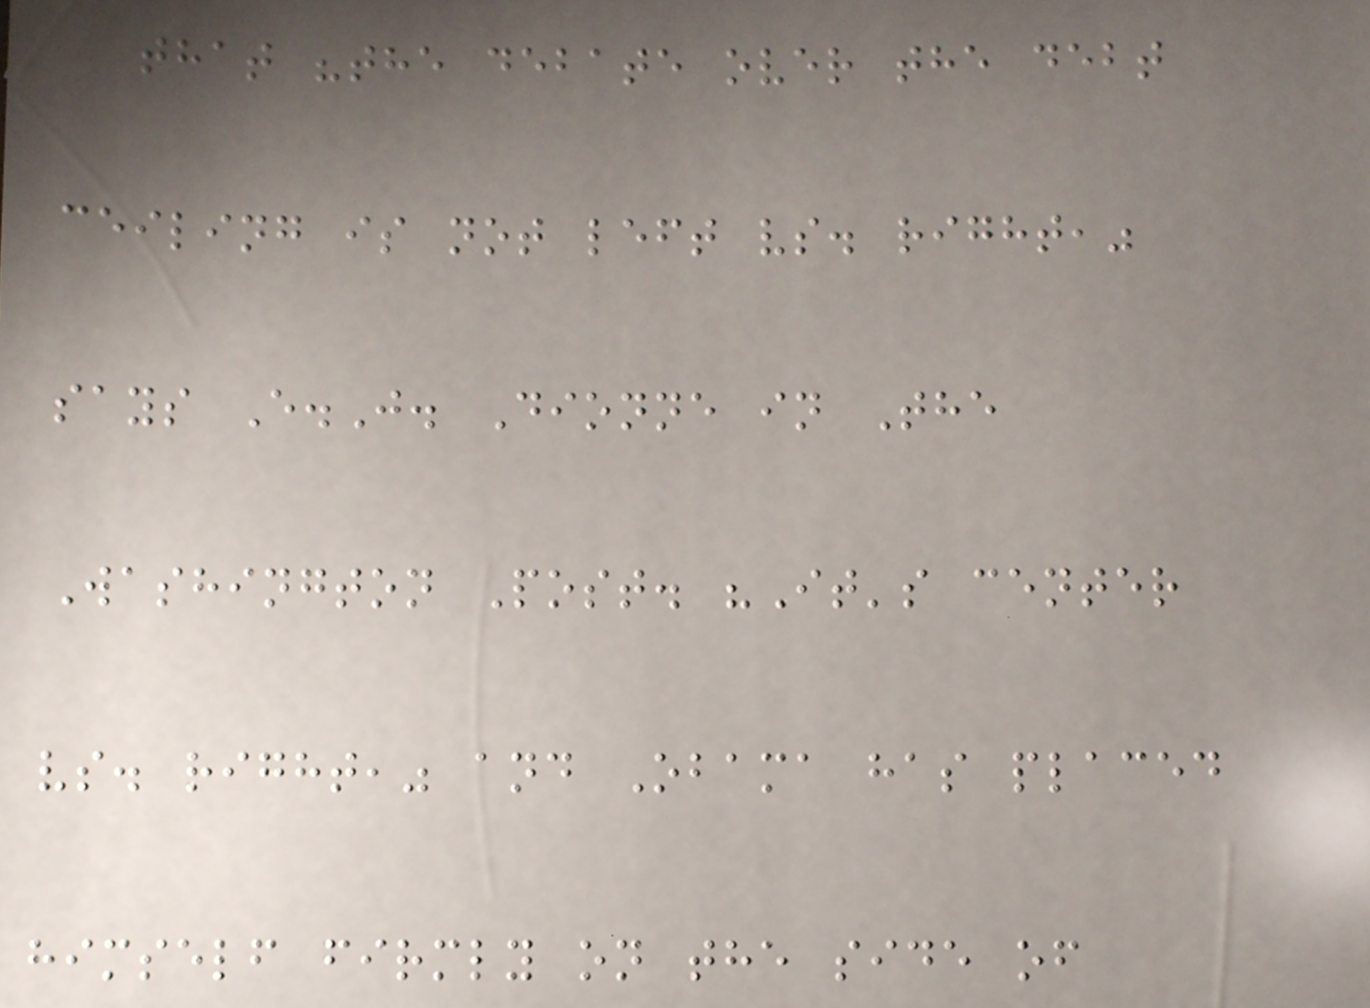that "the debate over the debt
ceiling is not left vs. right,"
says E.J. Dionne in The
Washington Post. "It's center
vs. right," and Obama has placed
himself firmly on the side of
